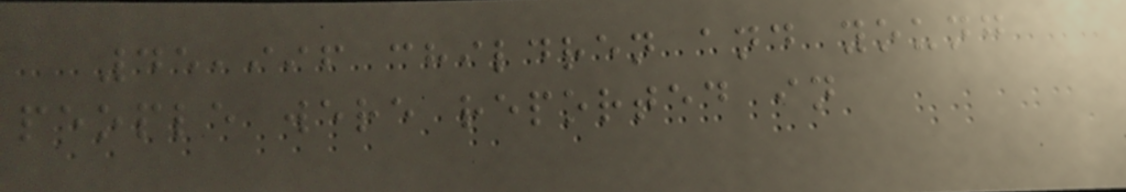45,996 children and young
people were reported in
